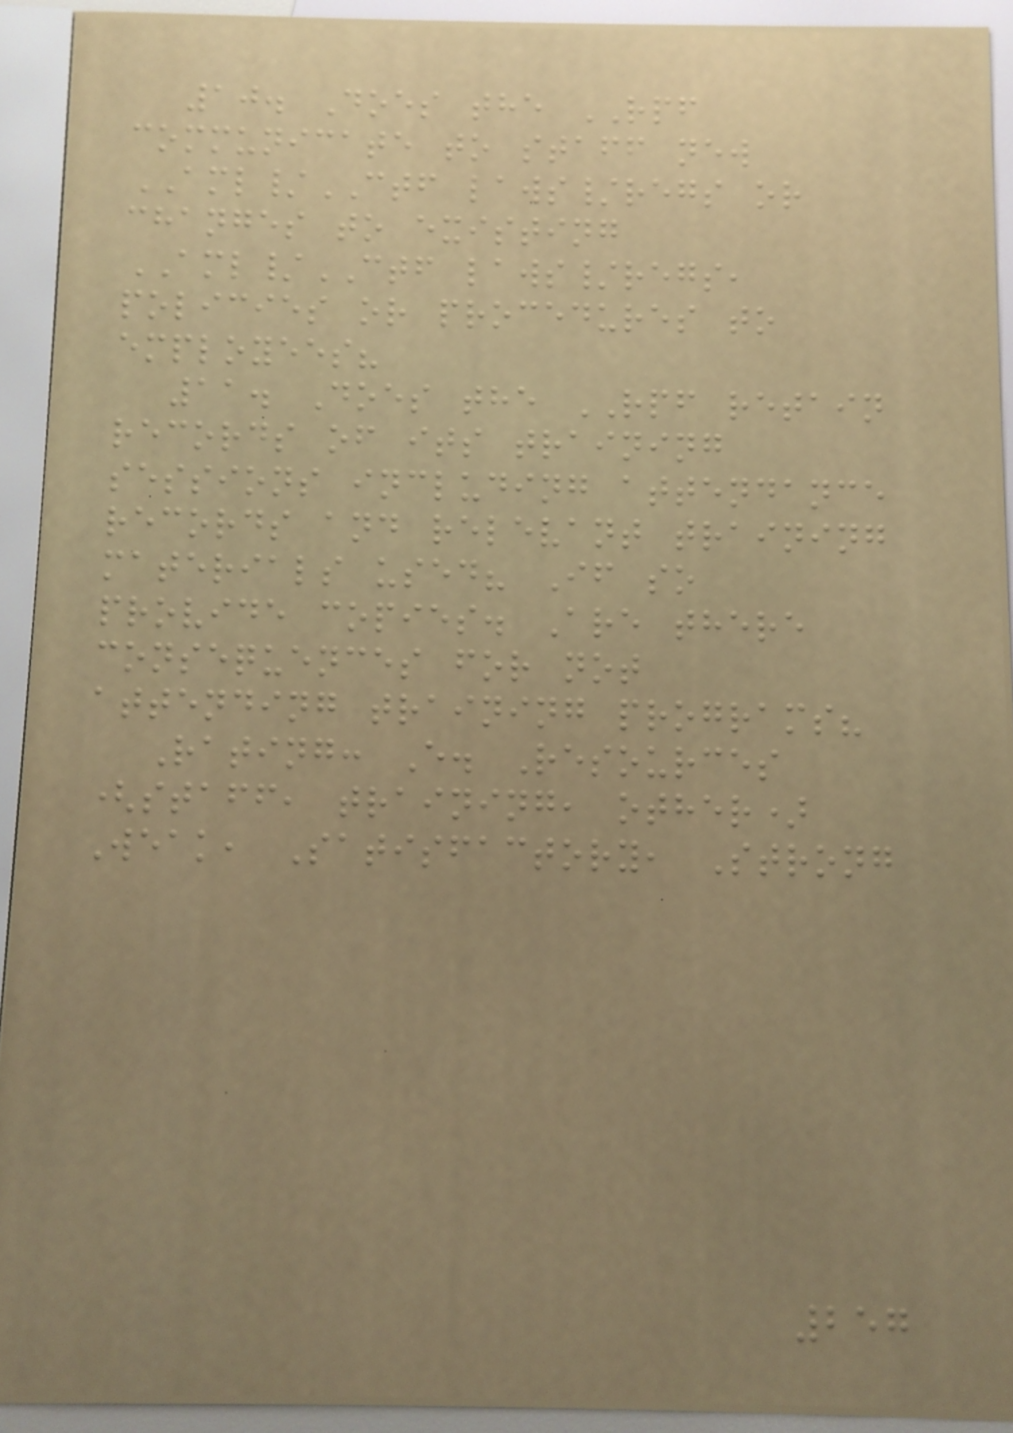10. Does the RPF
communicate to staff new
AML/CTF laws/regs or
changes to existing
AML/CTF laws/regs,
policies or procedures to
employees?
11. Does the RPF retain
records of its training
sessions including attendance
records and relevant training
materials used? If so
provide copies. Are there
consequences for not
attending training programs?
Rating: E. Resources
(staff, training, other)
Weak, Satisfactory, Strong
257
